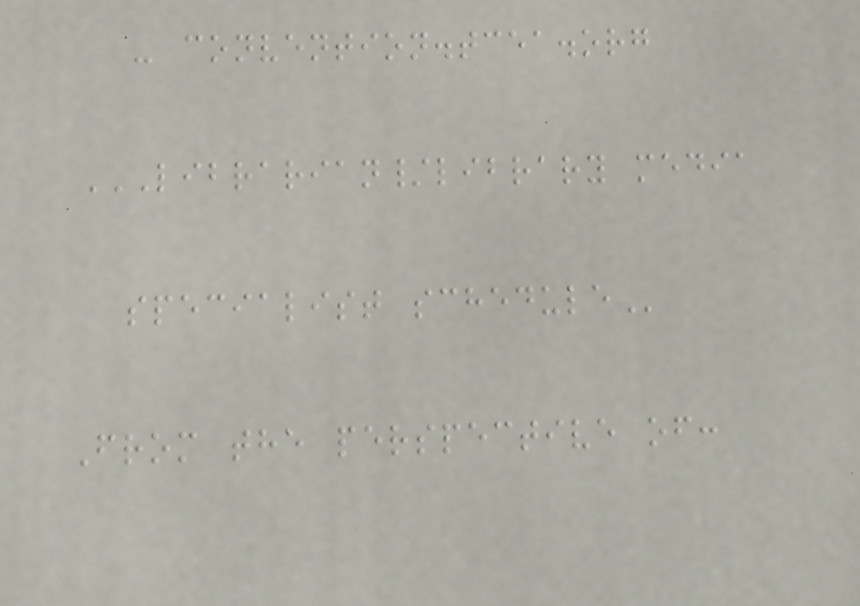- convention.tcea.org
LIBRARIAN/LIBRARY MEDIA
SPECIALIST SCHEDULE
From the perspective of:
